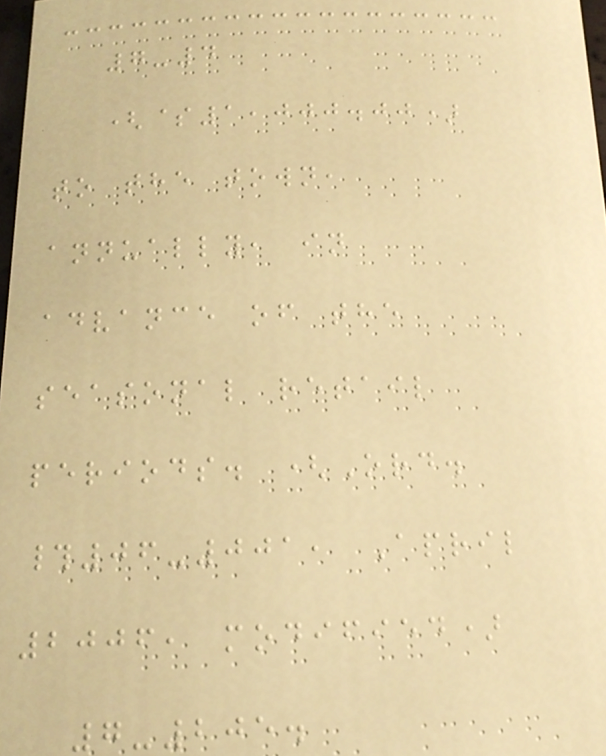7-4
($1,000.00)
to the town,
annually, in
advance of the
seasonal retail
periods. (Ord.
#06-001, April
2006, modified)
7-205.
